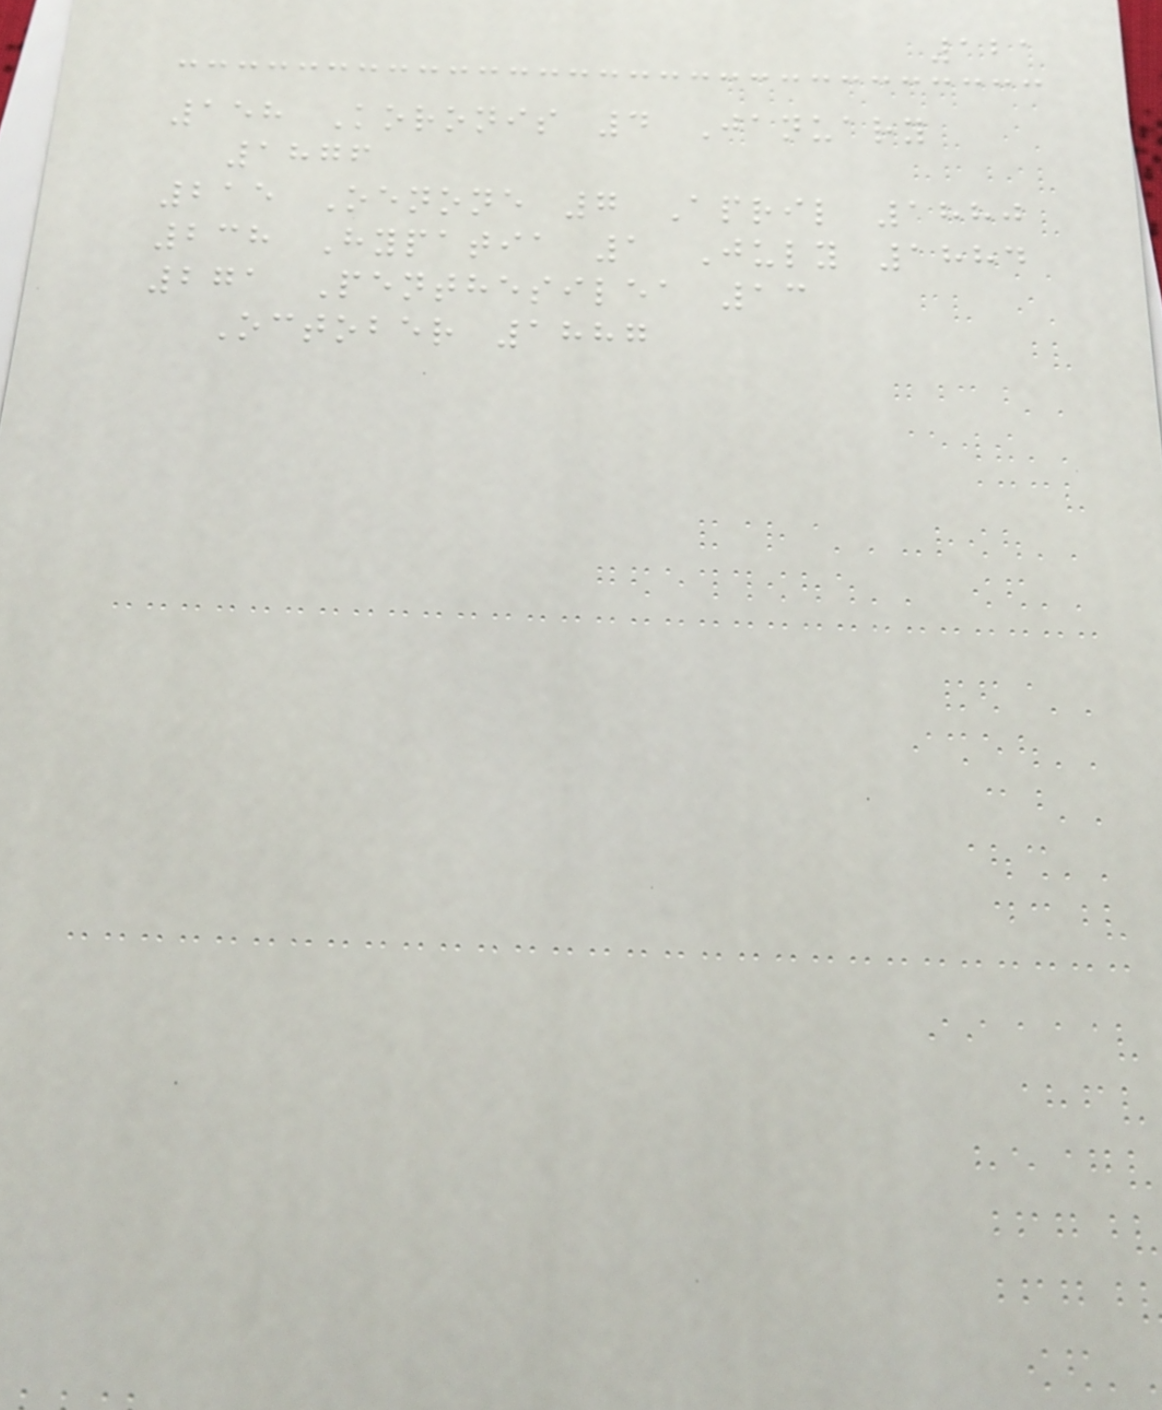121
158 Koronis 4 January
1876
215 Oenone 7 April 1880
238 Hypatia 1 July 1884
271 Penthesilea 13
October 1887
